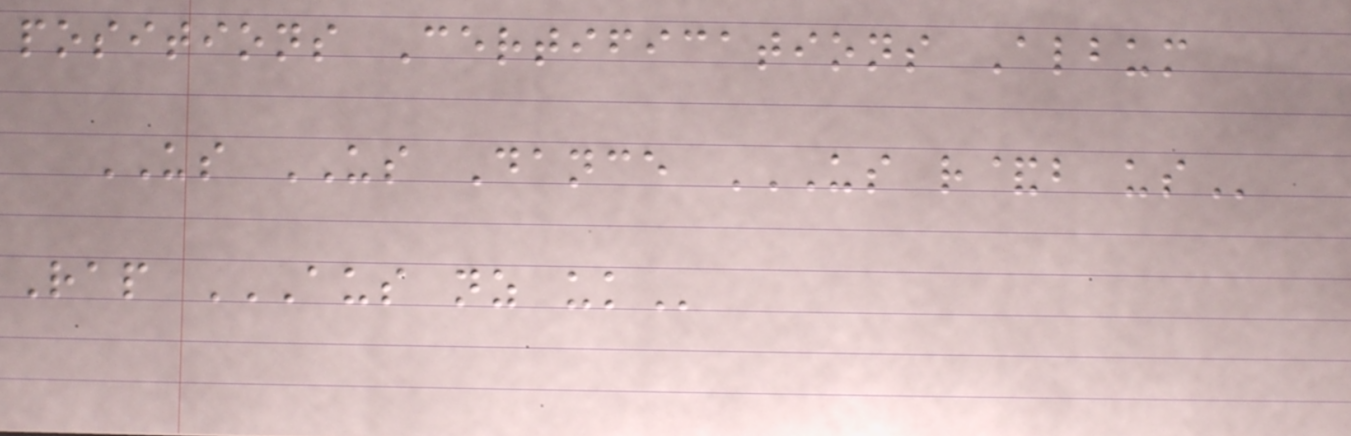positions Certifications Album
US US Dance US R&B US
Rap AUS NZ UK
